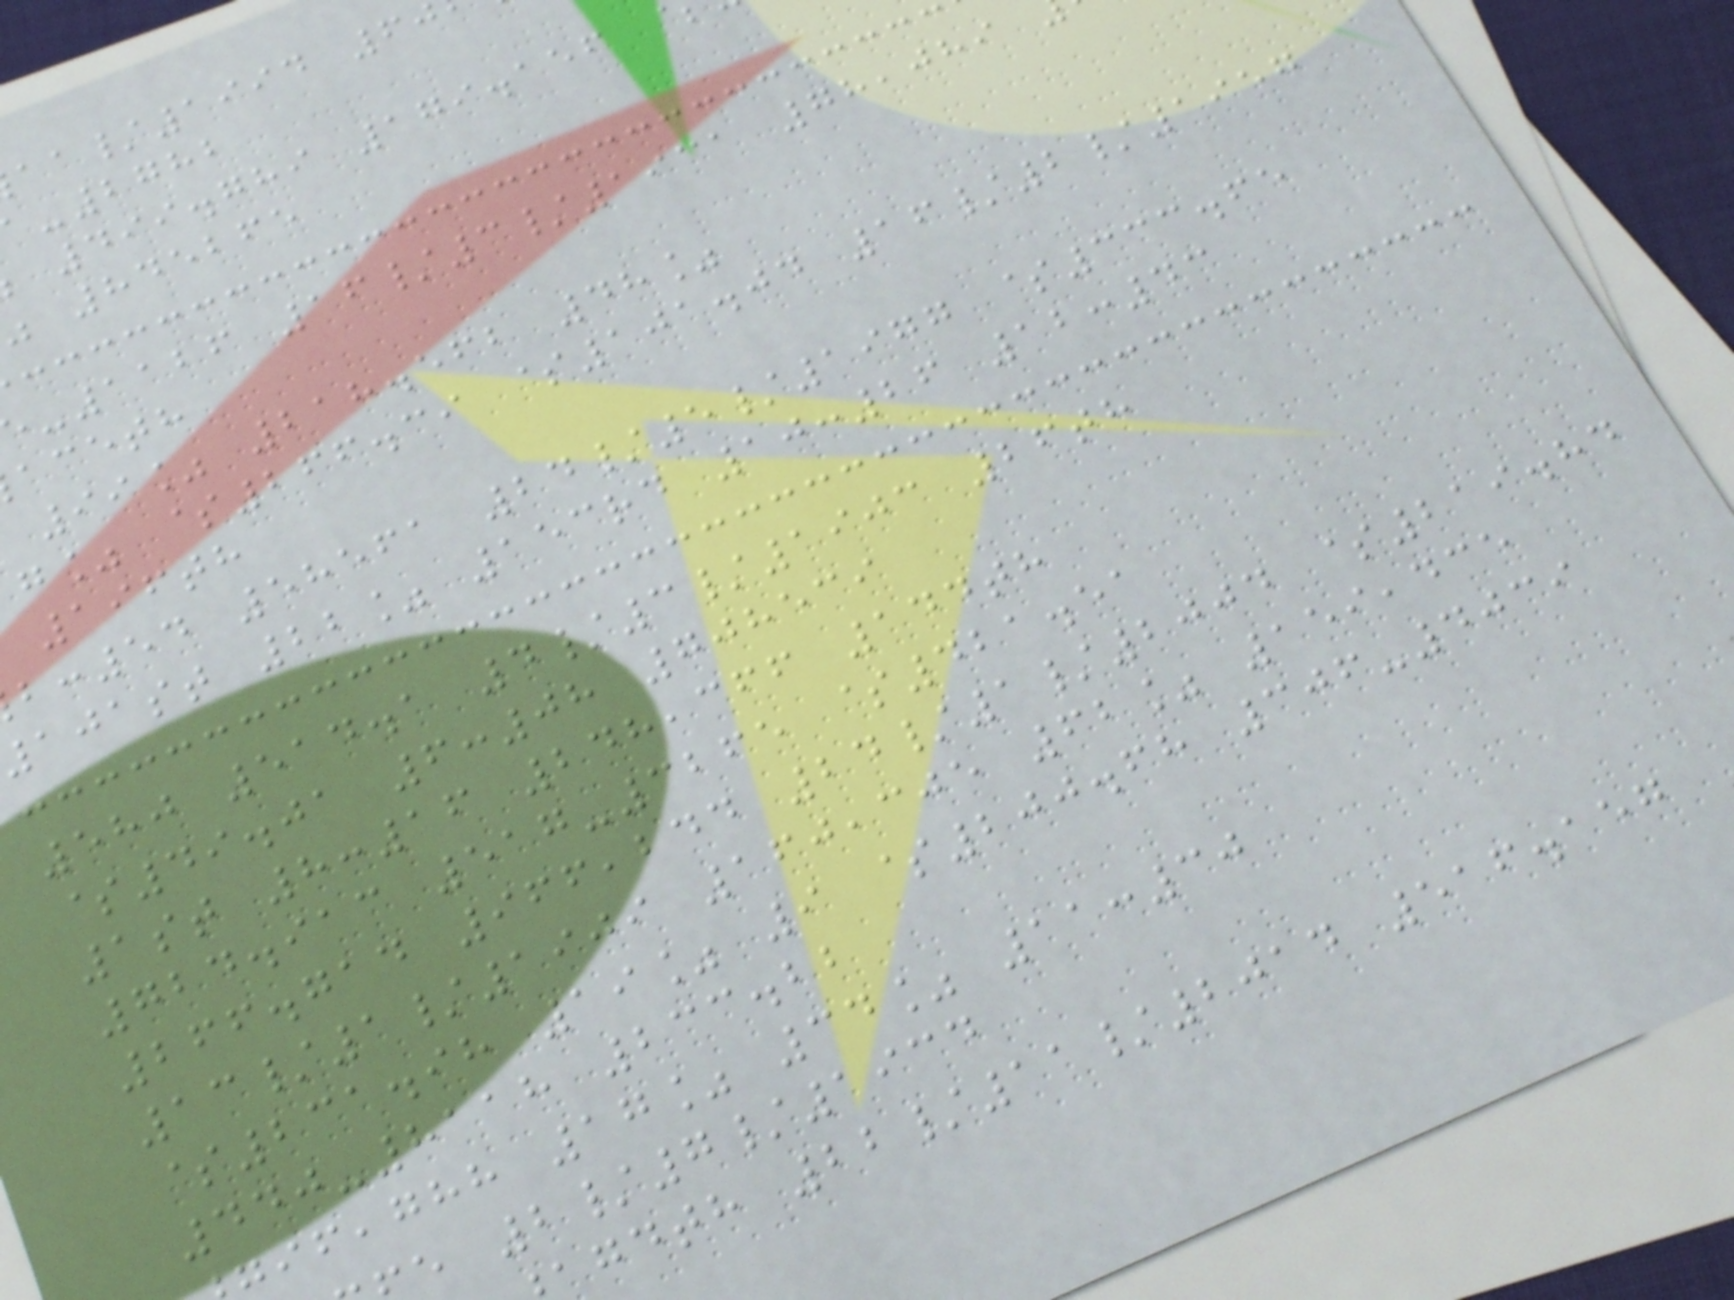/1994 60
-2782
499.789 179.156
845265
-1126 16/3/1931 78,089
aceth
99% 218.562 48%
g% $266.39 $101.04 16/2/1957
196th
:54 58561 24/5/1977 $333.65
ajast 22% 153rd 10:26 12:43
580 514.1 4/3/1903 26th
$49.01 6:08 708539
1st 8:16 248,366 144th
724.913 517-3265 $421.51
266.714 966,244 24/1/2004 $219.84
13/1/1909 160,305 62% 159,435
$231.98 19% 9 $200.68 306-4039
440-8118 233.22
,ghh 17% 34% 11:30
e 2/7/1934
gdth 22/11/2014 516.157
